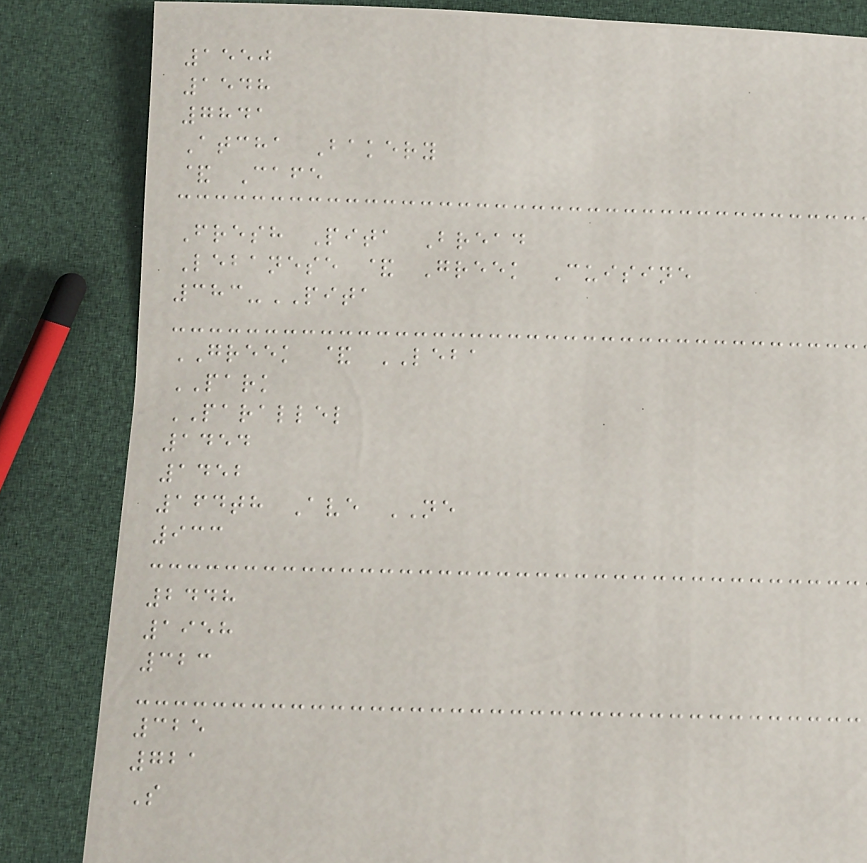1550
1548
7841
Atcha Bakery
& Cafe
Fresh Pita Bread
Lebanese & Greek Cuisine
383-PITA
GREEK & LEBA
PARK
PARALLEL
1454
1452
164th Ave NE
933
2448
1958
323
325
721
S
